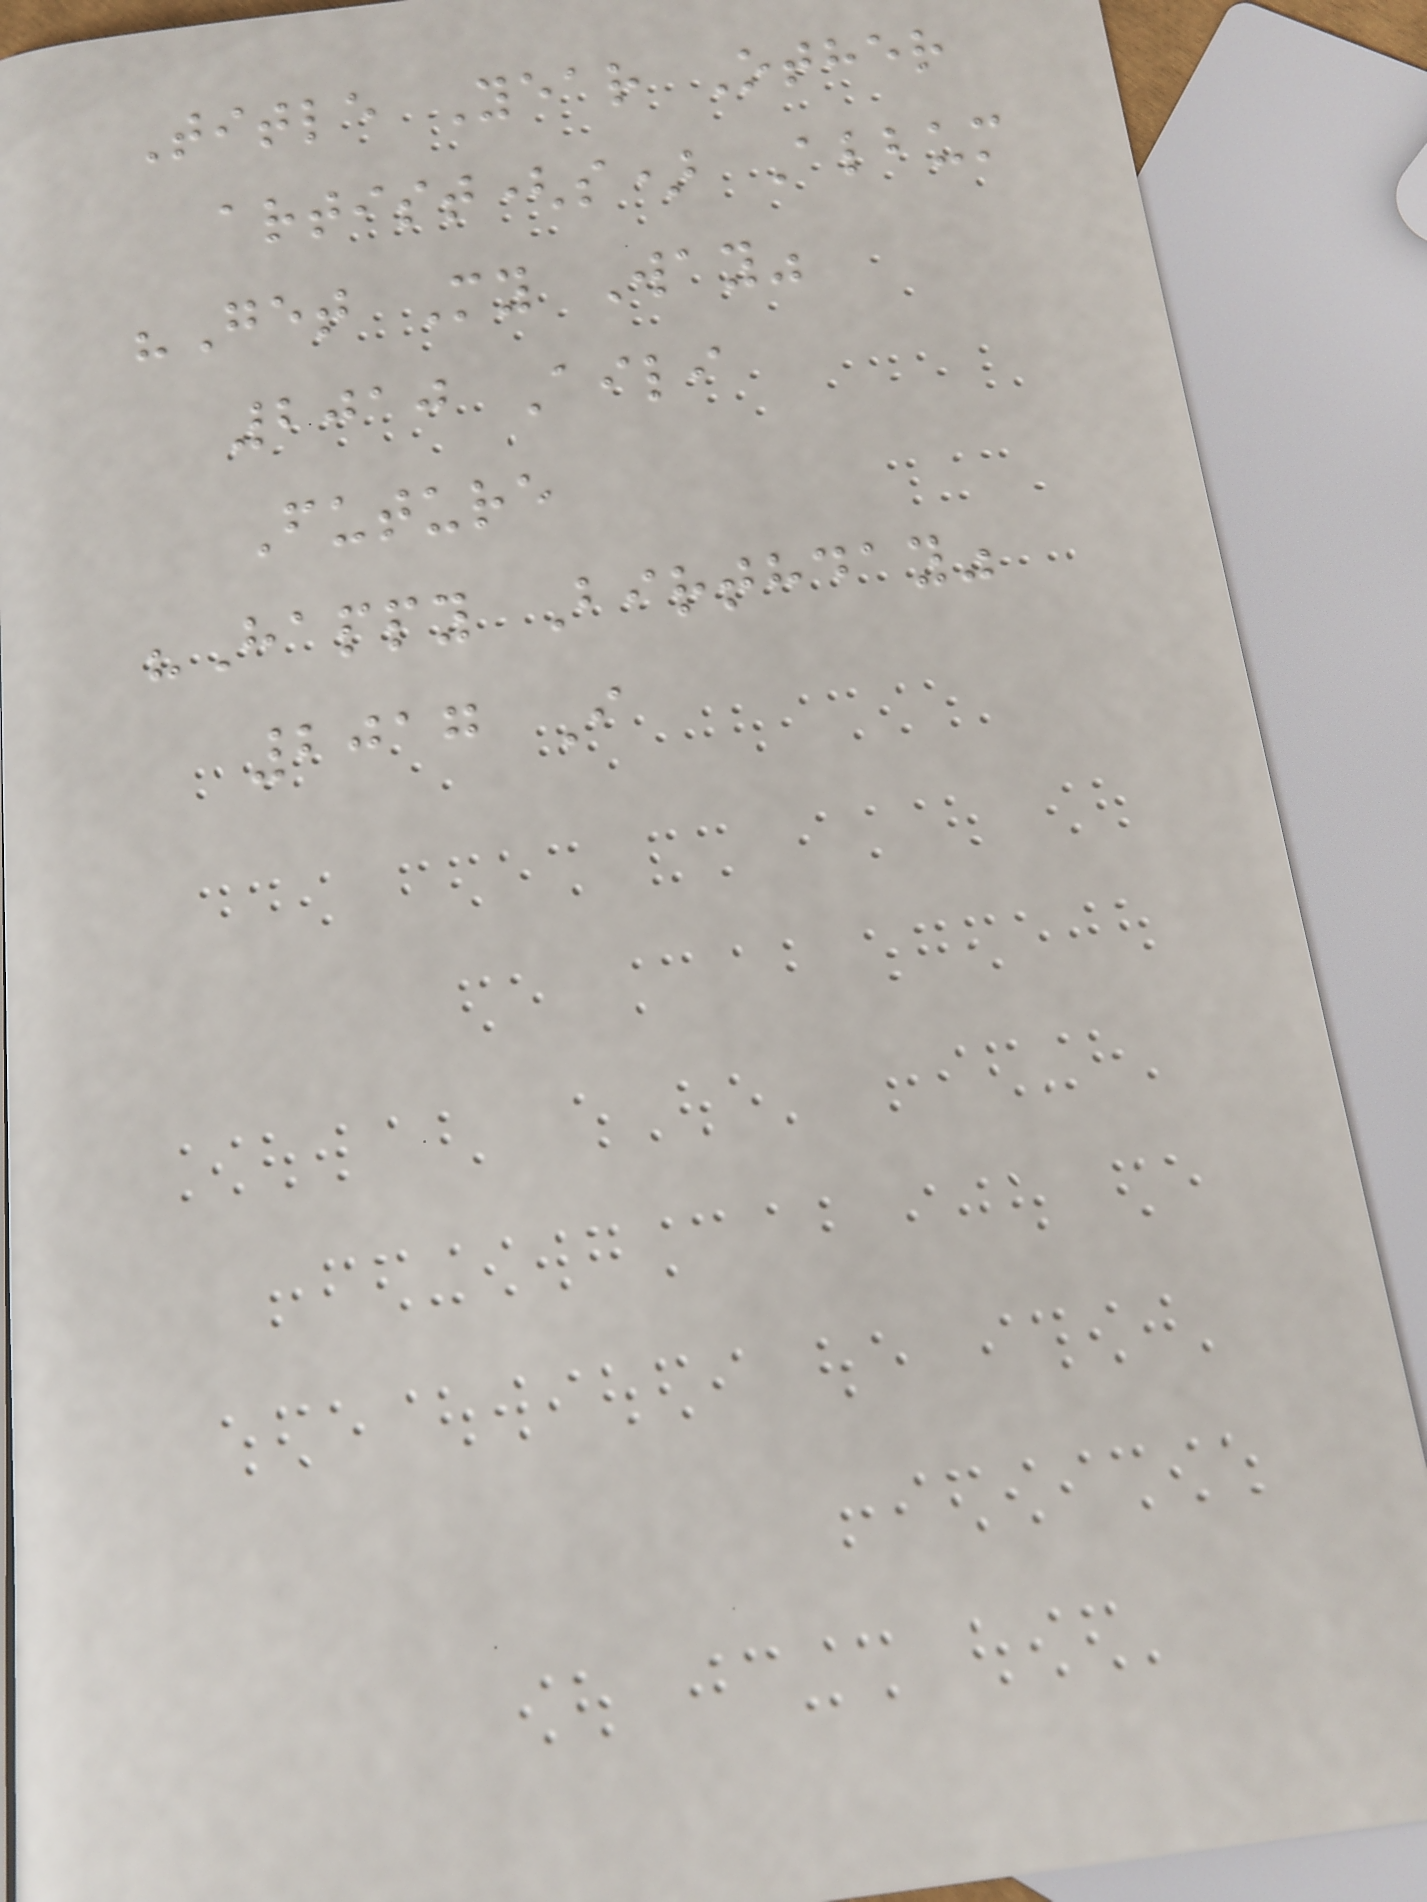Title Year Other
artist(s) Album
"Get My Way"
2010 Aili
Future
"Happy Birthday"
2017 I
